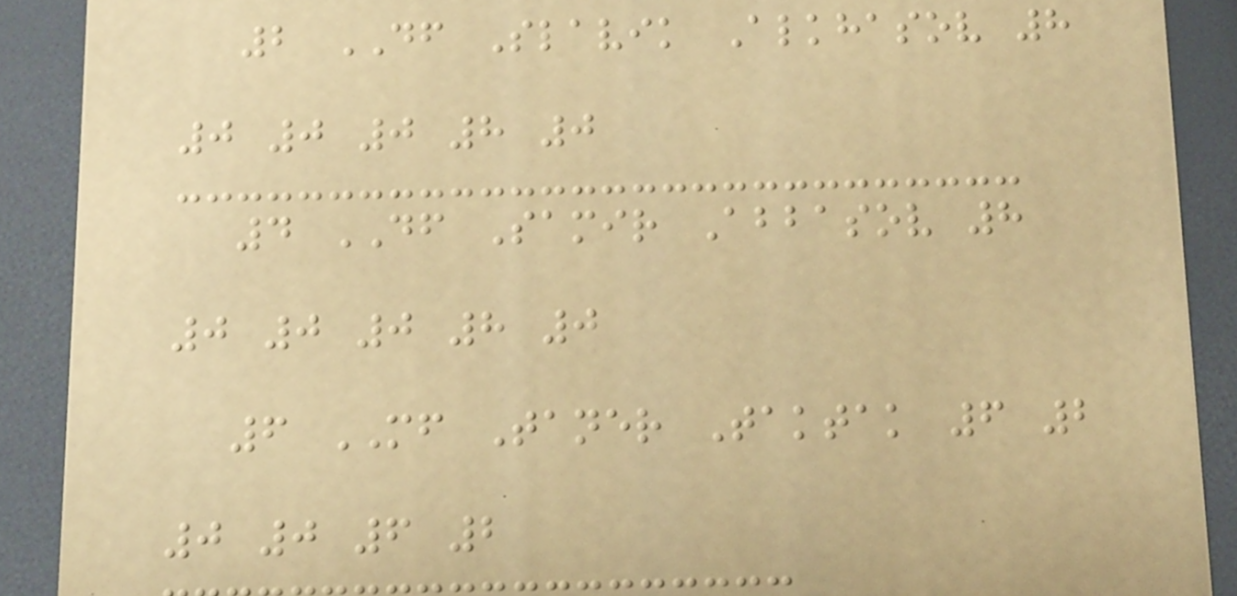2 DF Slavik Alkhasov 8
0 0 0 8 0
4 DF Samir Abbasov 8
0 0 0 8 0
6 MF Taner Taktak 6 2
0 0 6 2
